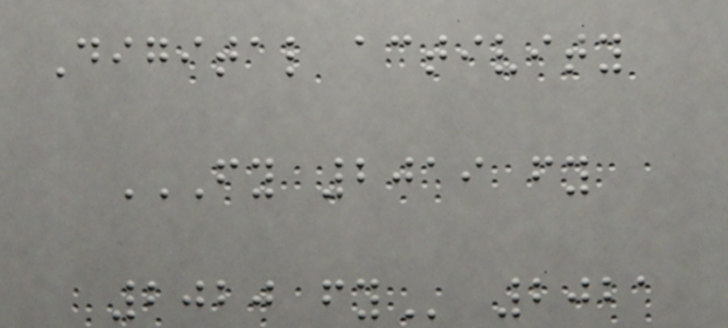Digital activity
FY 2019 FY
2020 FY 2021
